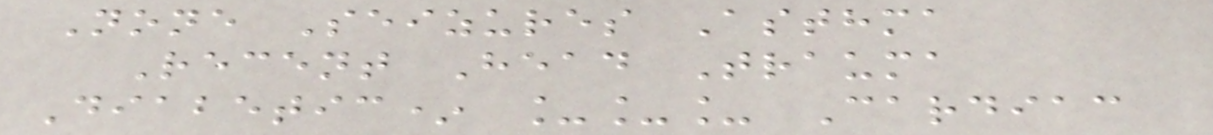None Seizures Asthma
Recent Head Trauma
Diabetic* ___ Cardiac
